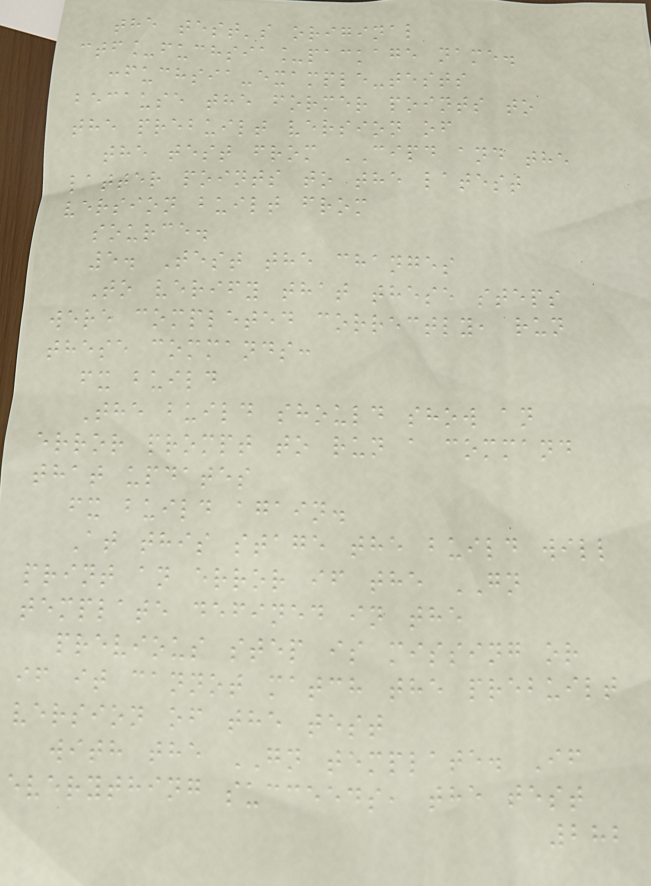the test's original
ctf_fuchsia_package name.
:fuchsia-example-tests
because the former points to
the prebuilt version of
the test from CIPD and the
latter points to the latest
version built from
source.
5. Test the changes
To verify that these steps
were completed correctly, run
these commands:
fx build
The build should show an
error prompt to run a command
that updates
fx build again.
At this stage the build will
print an error if the GN
template defined in the
previous step is missing or
if it cannot match the prebuilt
version of the test
with the GN template. If
everything succeeds, the test
282
